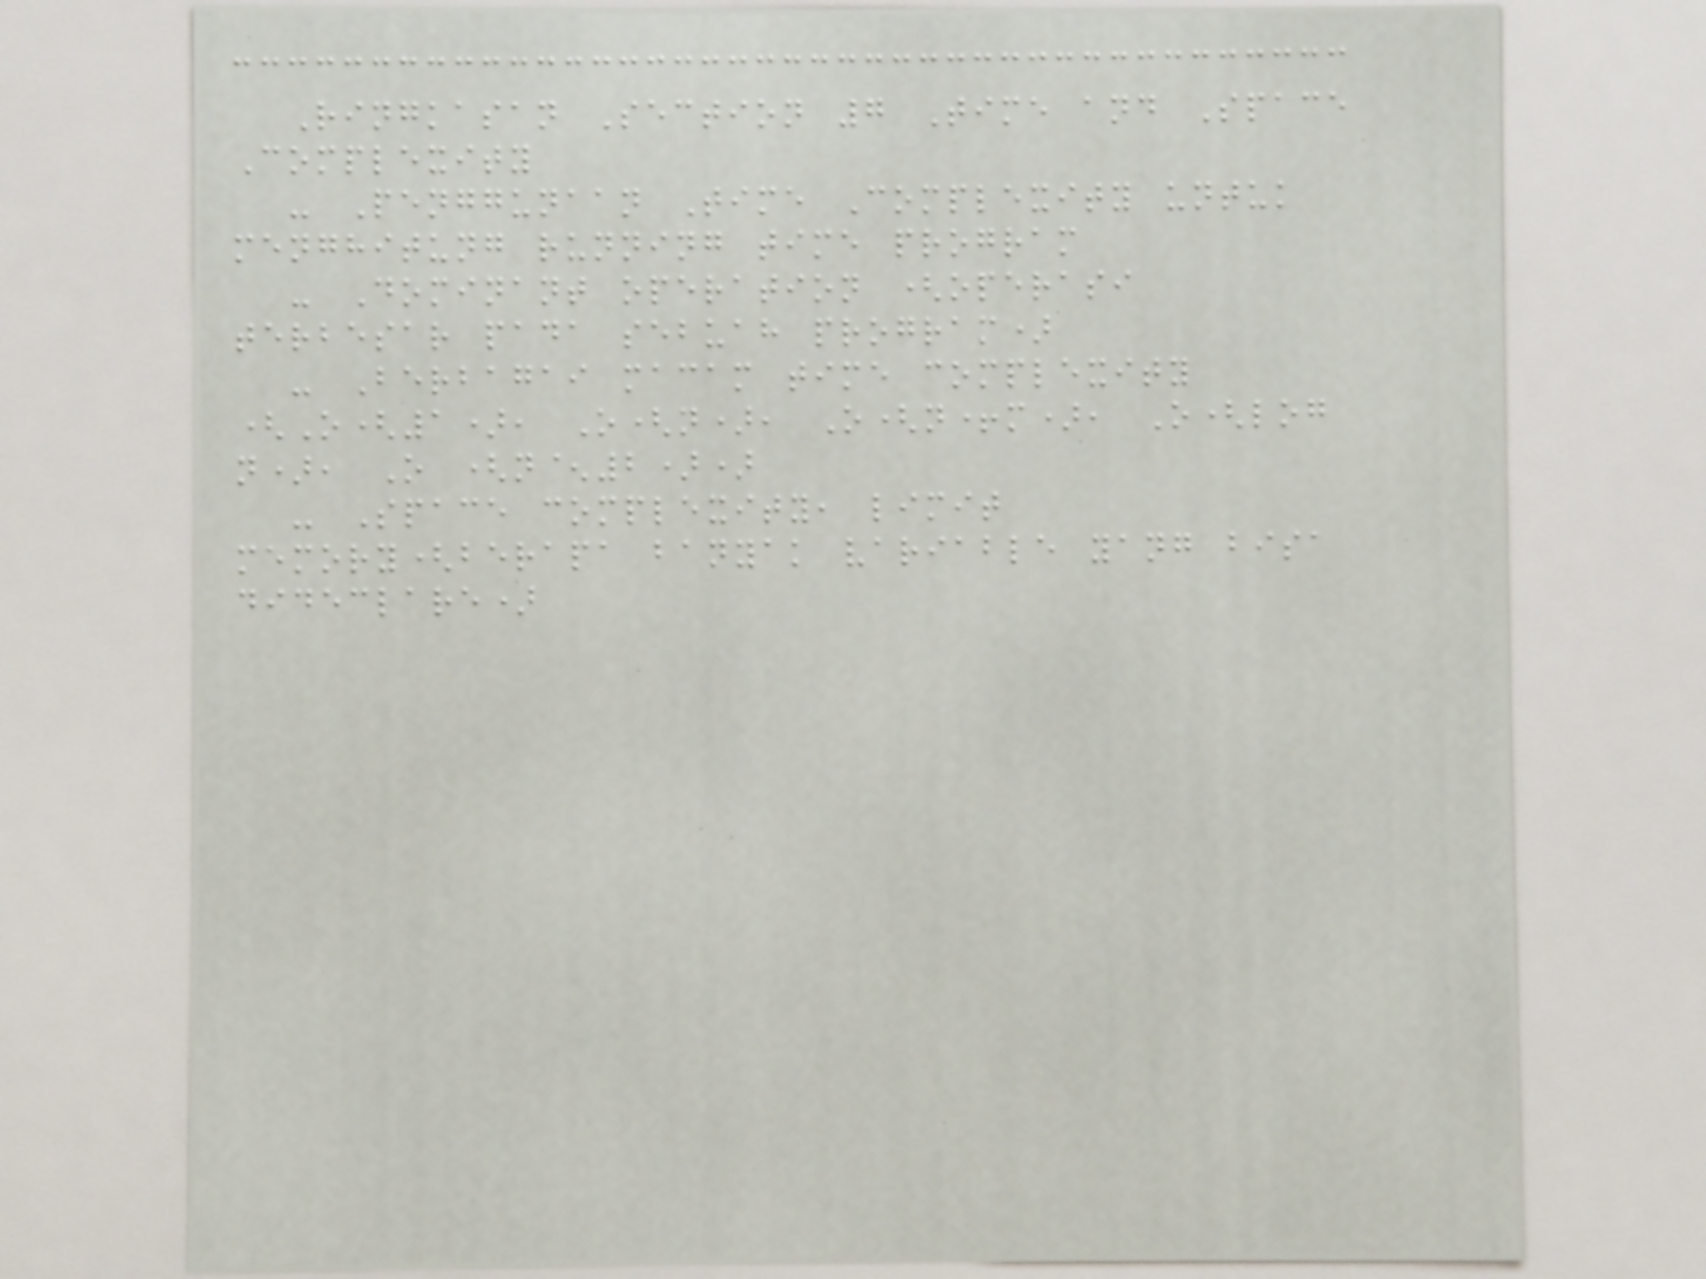Ringkasan Section 7 Time and Space
Complexity
- Penggunaan Time Complexity untuk
menghitung running time program
- Dominant operation (operasi
terbesar pada sebuah program)
- Berbagai macam time complexity
(O(1), O(n), O(n+m), O(log
n), O (n^2))
- Space complexity, limit
memory(berapa banyak variable yang bisa
dideclare)
